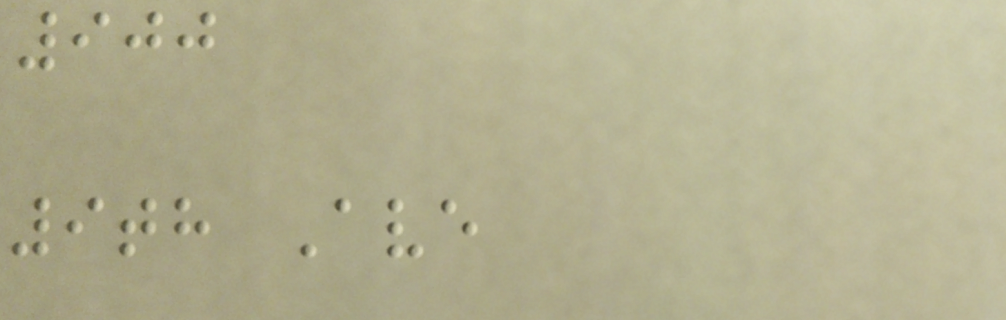900
9th Ave
